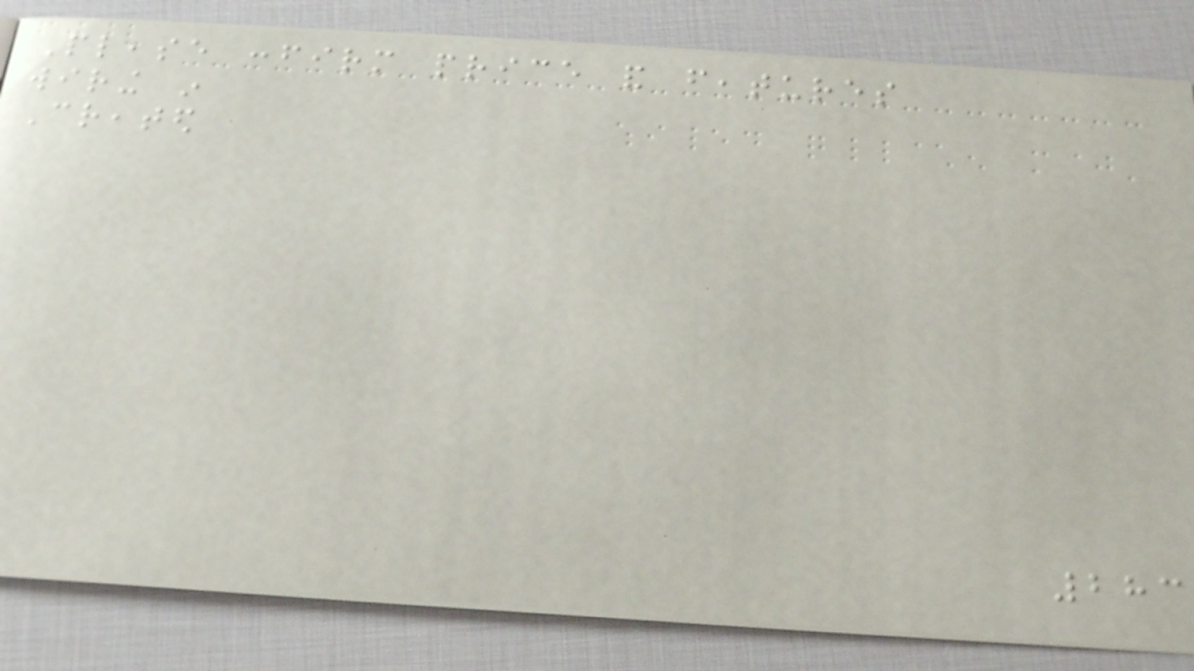Please confirm price and features
wiring in
Created
283
